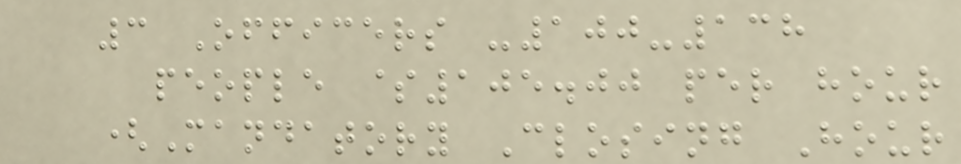3 Officers -100-138
people $105.00 per hour
(Mandatory Closing Hour
